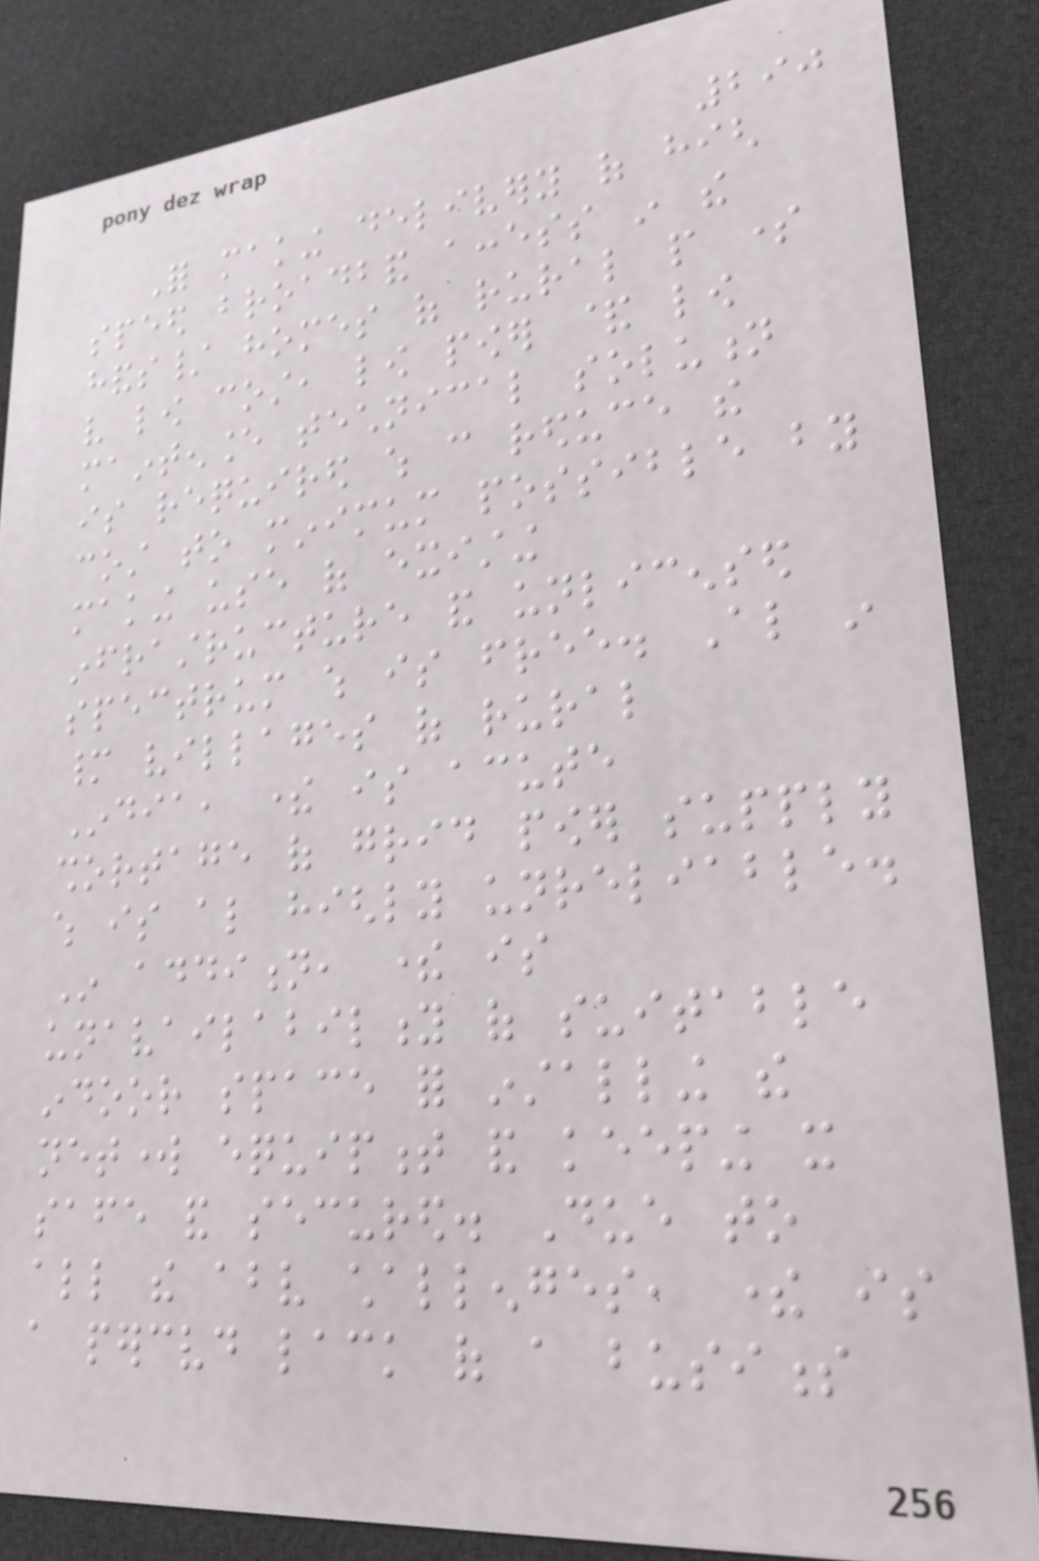290
For making delivery of high
speed broadband access in the
hands/ homes of rural people some
very low cost, low power & low
maintenance technical solution
is required which can reduce the
cost to minimum possible by
making use of existing
infrastructure and unlicensed
spectrum which is free. Also in
many villages of rural
India, there is acute
shortage of grid power supply
which is also highly unreliable.
In addition, there is
unavailability of suitable
indoor space for installing the
network equipment and keeping it
safe and secured. Due to
all the above challenges, there is
a perceived lack of a business
